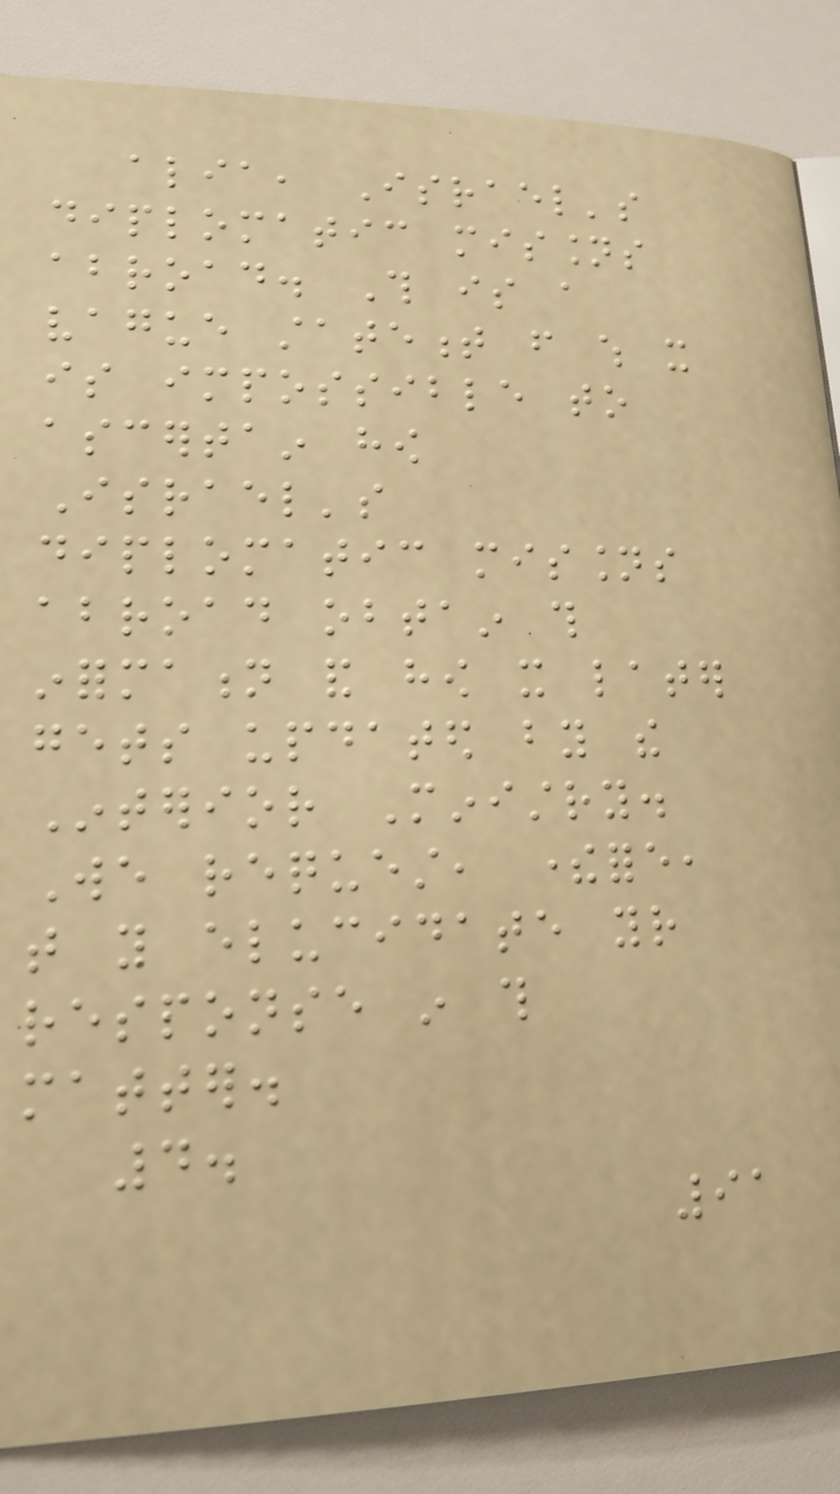alia, Israel's
diplomatic missions
abroad. This is a
vague statement from which it
is impossible to
ascertain how
Israel's
diplomatic missions
abroad obtain this
information and how it later
gets updated by the
Interior Ministry.
We request, therefore,
that you elucidate your
response in this
matter.
4.
91
